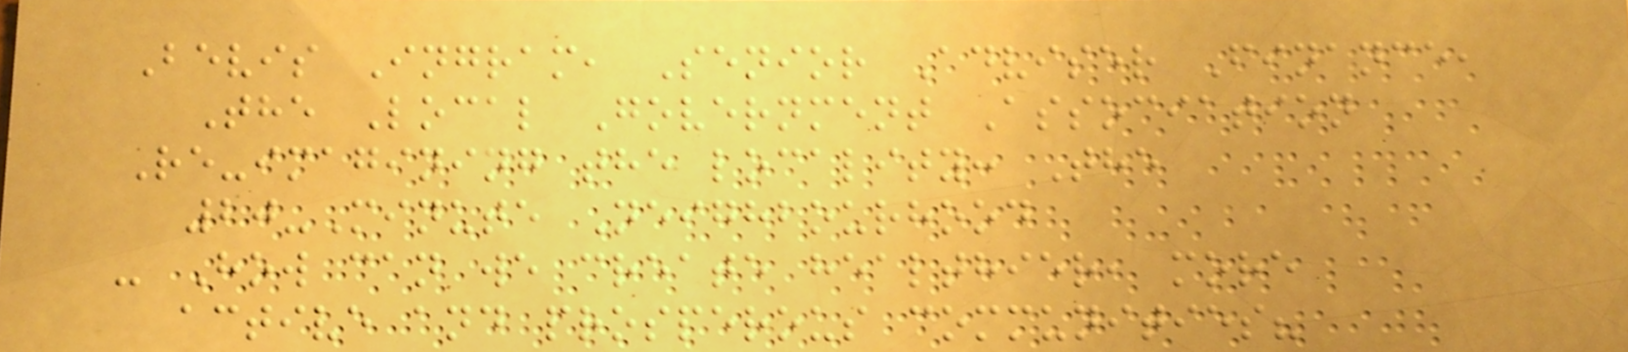Bevis Ingram, Senior Adviser Finance,
The Local Government Association
Re-imagining the locality: The
20-Minute Neighbourhood
- How can we create healthier, more
active and prosperous communities?
